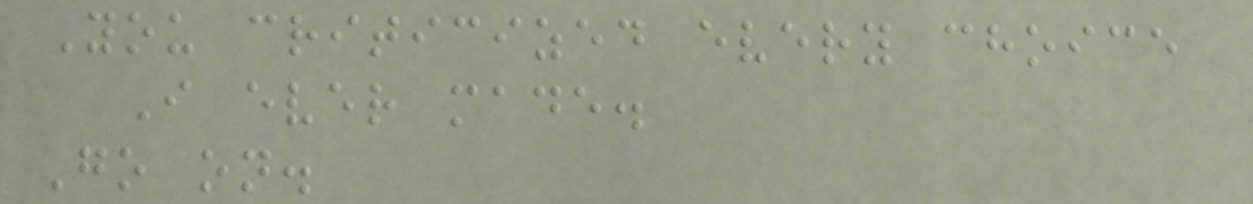You criticized every choice
I ever made.
Go on.
